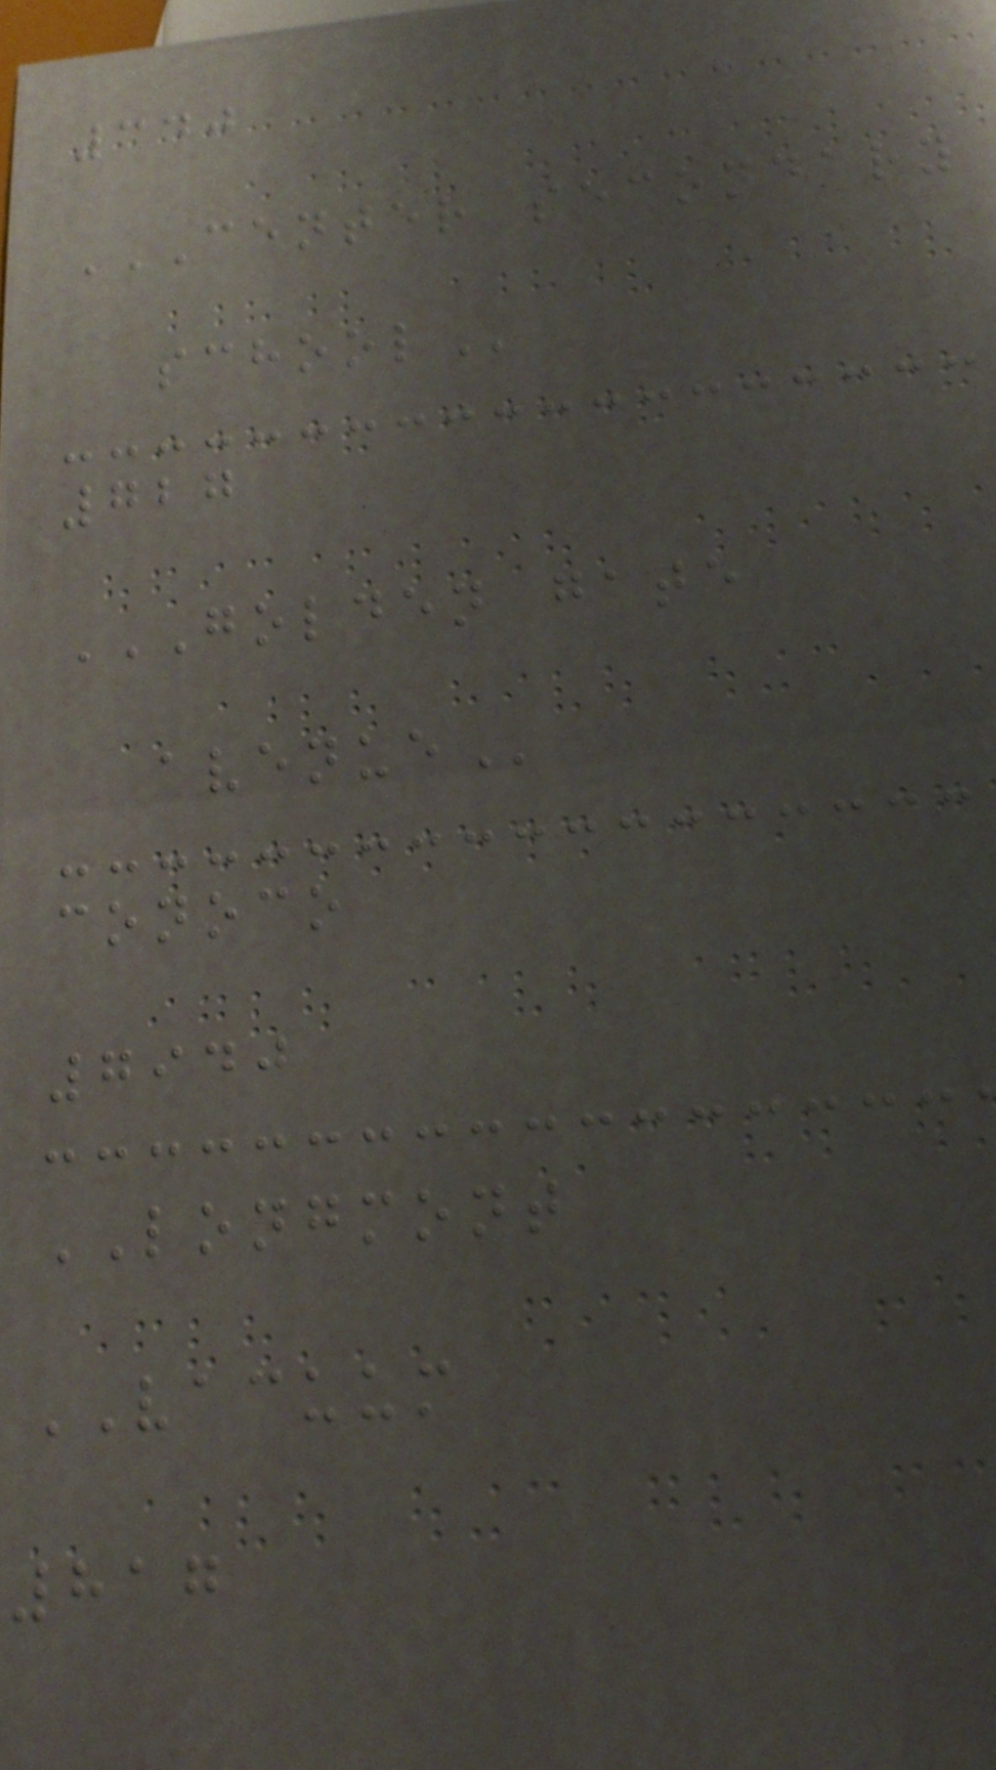340
CENTER SECONDARY
SCHOOL
727
GOLDEN GATE
AVENUE
conoco
7940
LONGMONT
VACUUM
817
